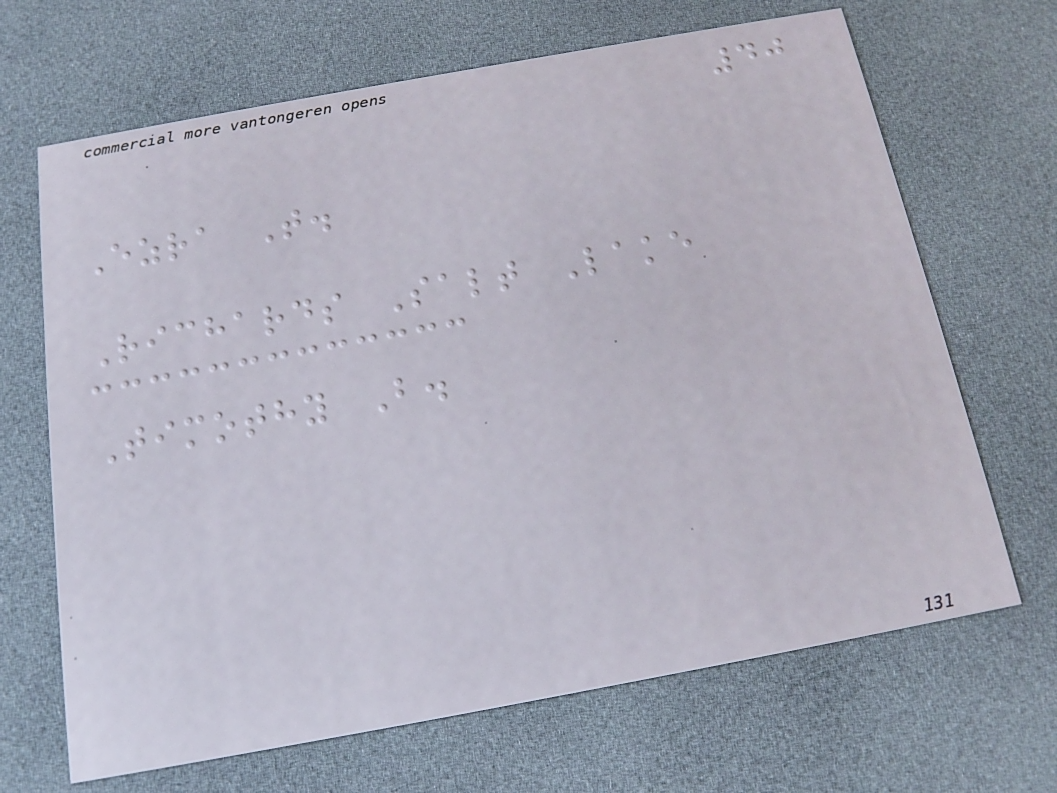40
Ezra T.
Richards Salt Lake
Timothy B.
